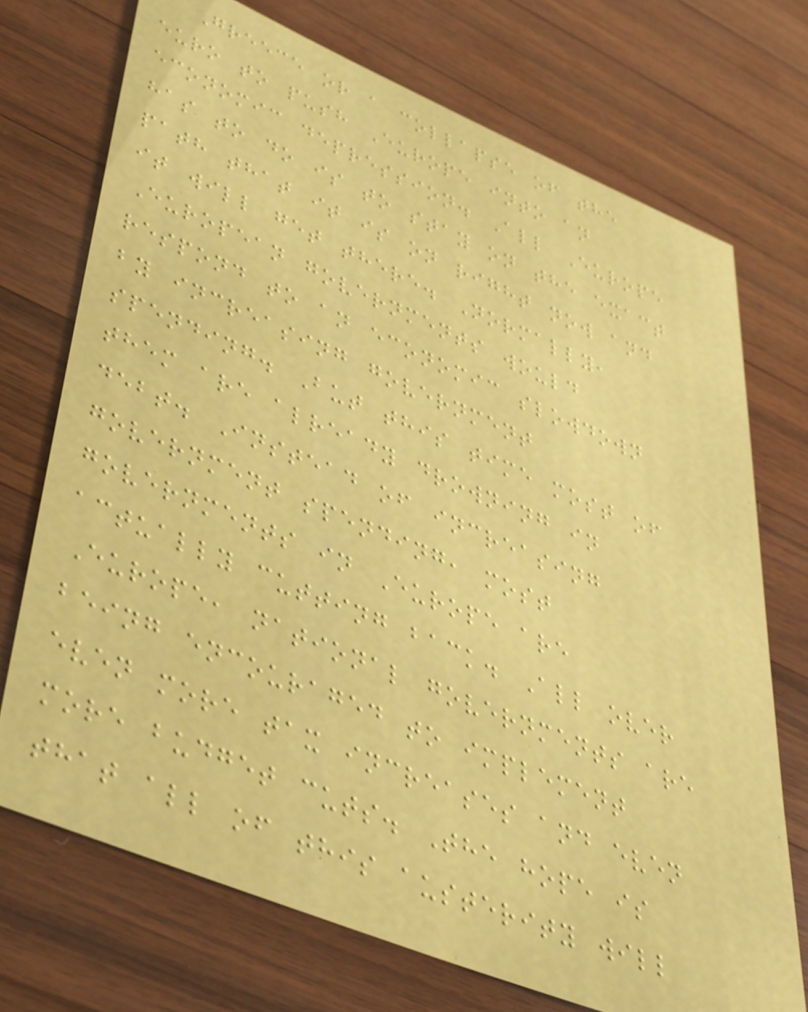Greece or a collapse of the
euro to push Europe into an
economic depression. All Europe
has to do is to stay on the exact
path that it is on right now and
it will get there. Normally,
European governments would
respond to an economic slowdown
by increasing government
spending. But this time most of
them are already drowning in
debt. Instead of increasing
government spending, most
governments in Europe are
actually cutting back. All over
Europe, national governments are
being encouraged to implement
even more tax increases and even
more budget cuts. The hope is
that all of this austerity will
